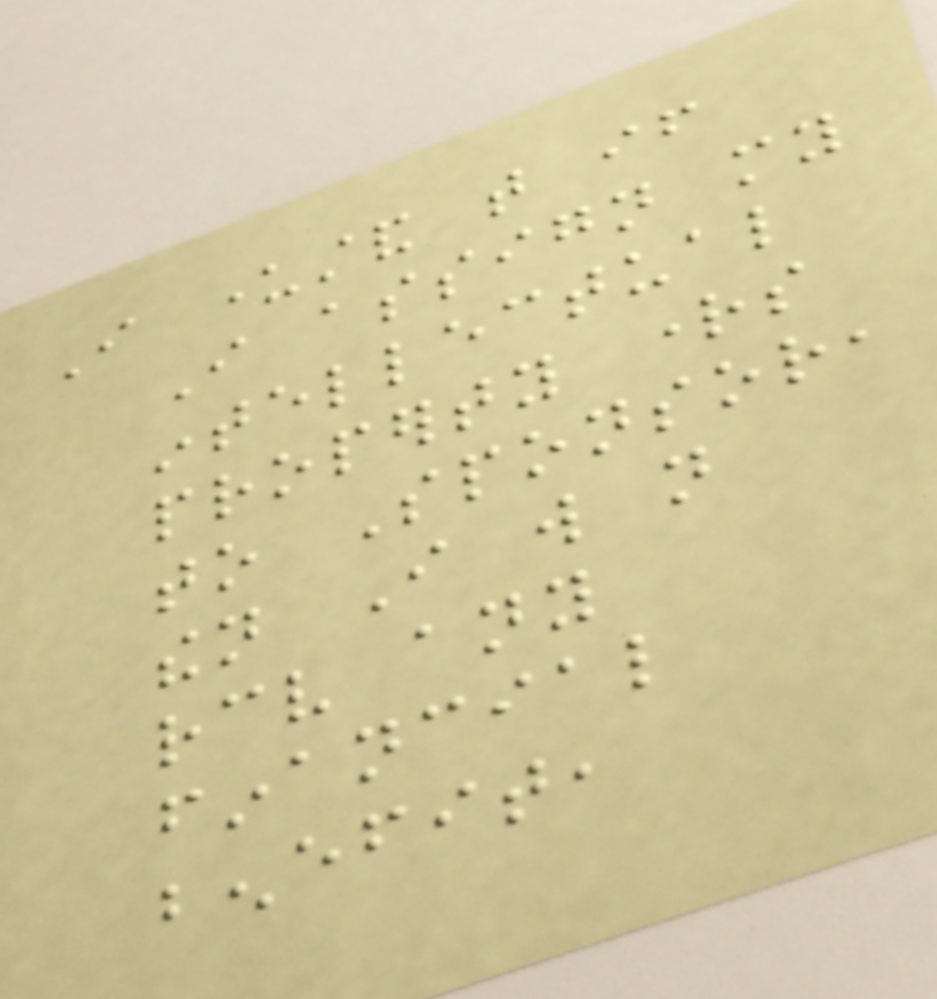I understand that if
I assign my
intellectual
property rights
to Sponsor,
then I will not
receive any
financial
benefit,
